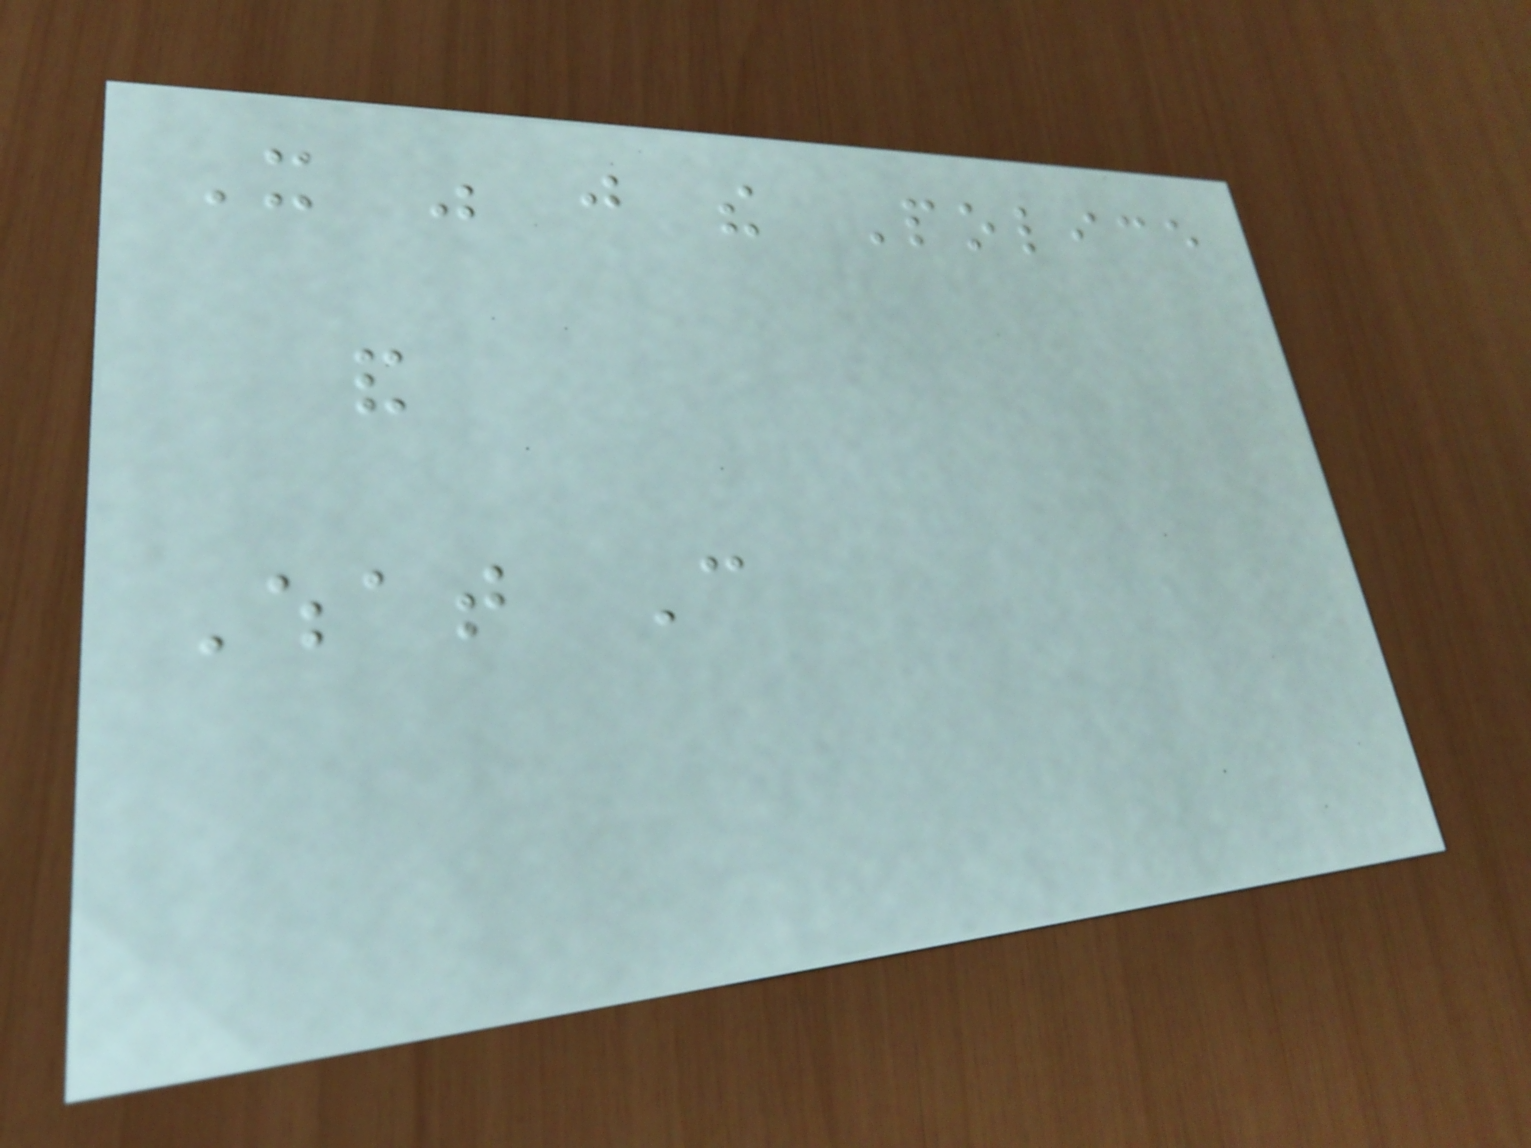It was just the Police
and
What Can
